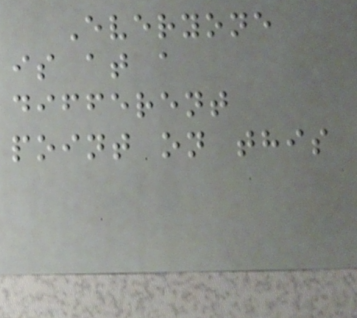Everyone
is at a
different
point on this
